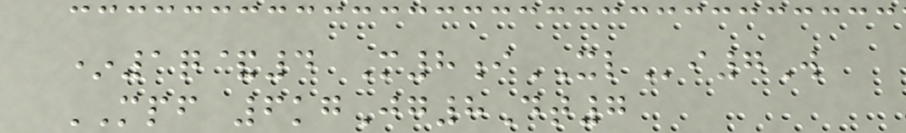*1q&4 M8iXLi7W
MPF 6kgJg8Dt7
